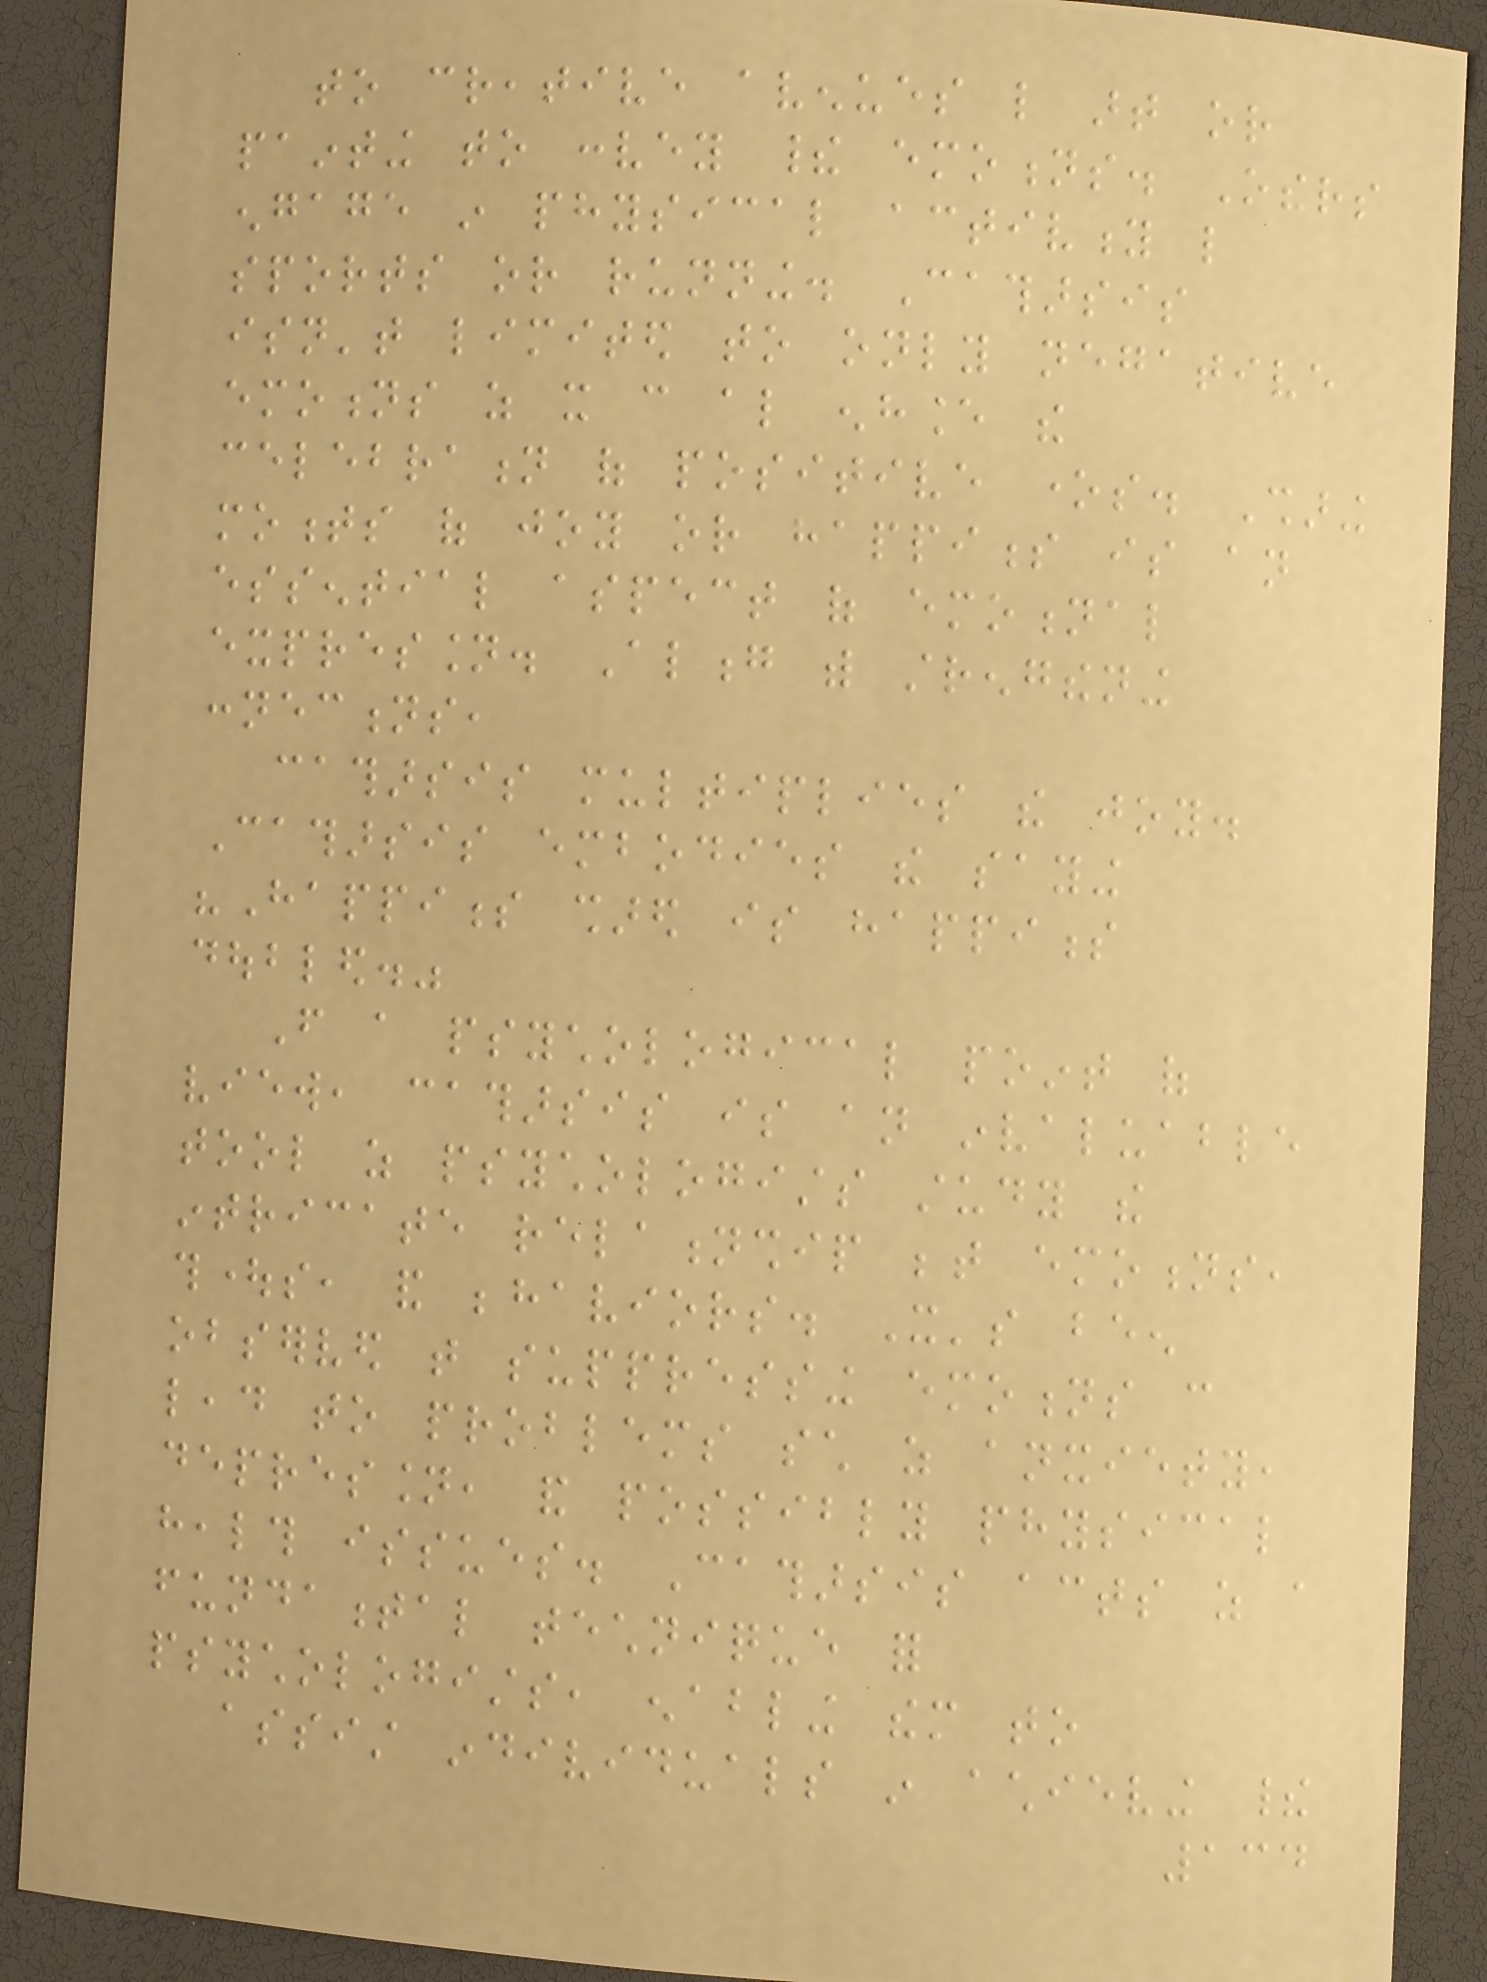to creative avenues like art or
painting to convey their emotions. Others
engage in physical activity like
sports or running. Catharsis
isn't limited to only negative
emotions as it can also enhance the
celebration of positive ones. Sharing
moments of joy or happiness is an
essential aspect of emotional
expression. Along with strengthening
connections,
catharsis multiplies the joy.
Catharsis embodies the saying
"Happiness shared is happiness
doubled."
From a psychological point of
view, catharsis is an invaluable
tool as psychologists study the
intricate relationship between emotions,
thoughts, and behaviors. It's been
observed that suppressing emotions can
lead to problems such as anxiety,
depression, and possibly physical
health issues. Catharsis acts as a
fundamental technique for
psychologists, enabling them to
assist individuals in achieving their
134
